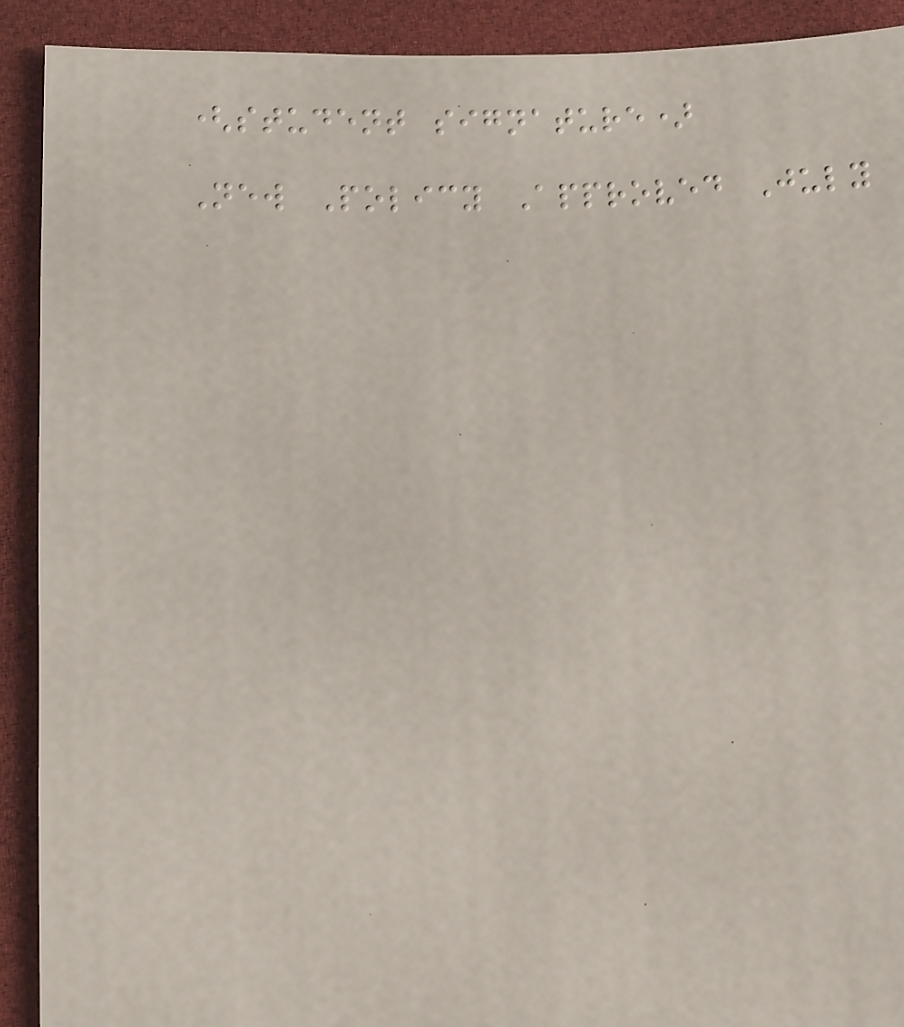(student signature)
New Policy Approved July
